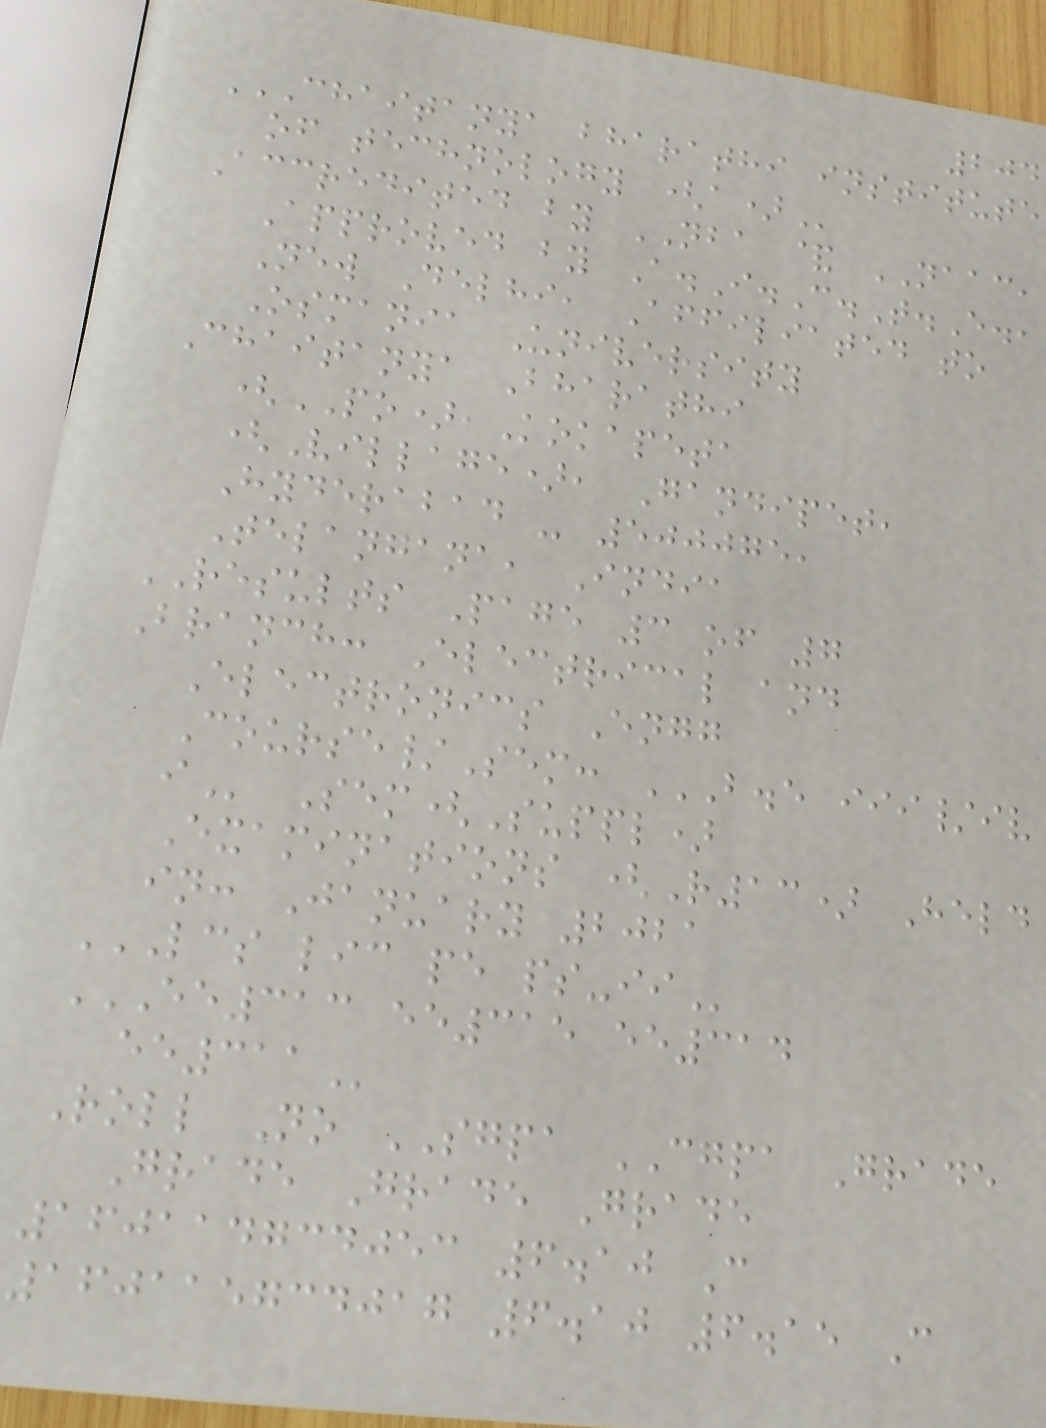204
CHAITANYA BHARATHI INSTITUTE
OF TECHNOLOGY (A)
Accredited by NBA & NAAC,
Approved by A.I.C.T.E.,
New Delhi, Affiliated to
Osmania University
Chaitanya Bharathi
(PO),Kokapeta
(Village), Gandipet,
Hyderabad - 500075,
Telangana, India
RESULTS Page 3 of 7
Branch: Electrical and
Electronics Engg
Course/Sem: B.E III/IV
I Sem(Suppl)
Examinations (R13) Held
in: January 2021
LCS LIC PE PS-II
EE313 EE315 EE314
EE311
Roll No SGPA CGPA Grade
Grade Grade Grade
160114734053 6.10 C
160115734017 6.10 6.15 C
